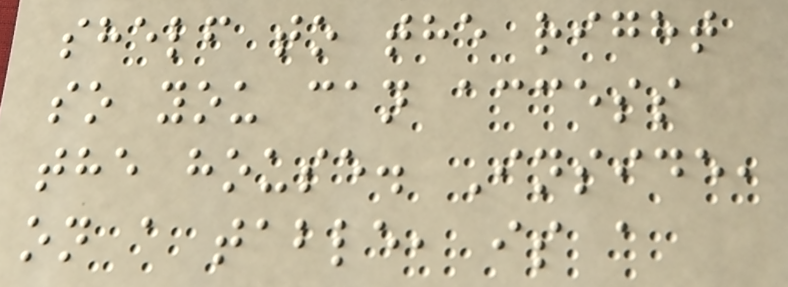shelf to the right
so you can access
the house. Inside,
on a table, is a
